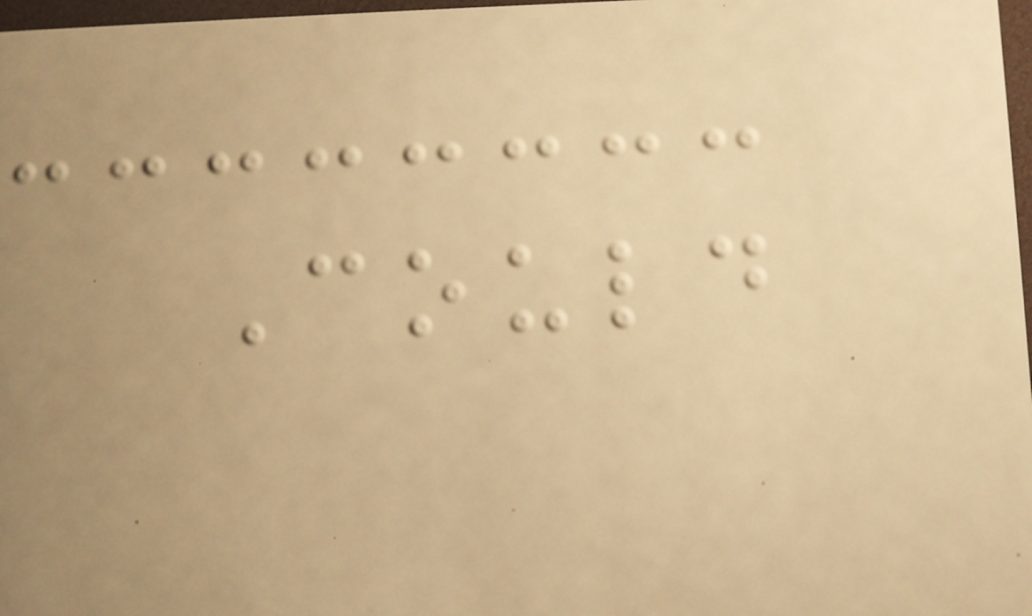Could
